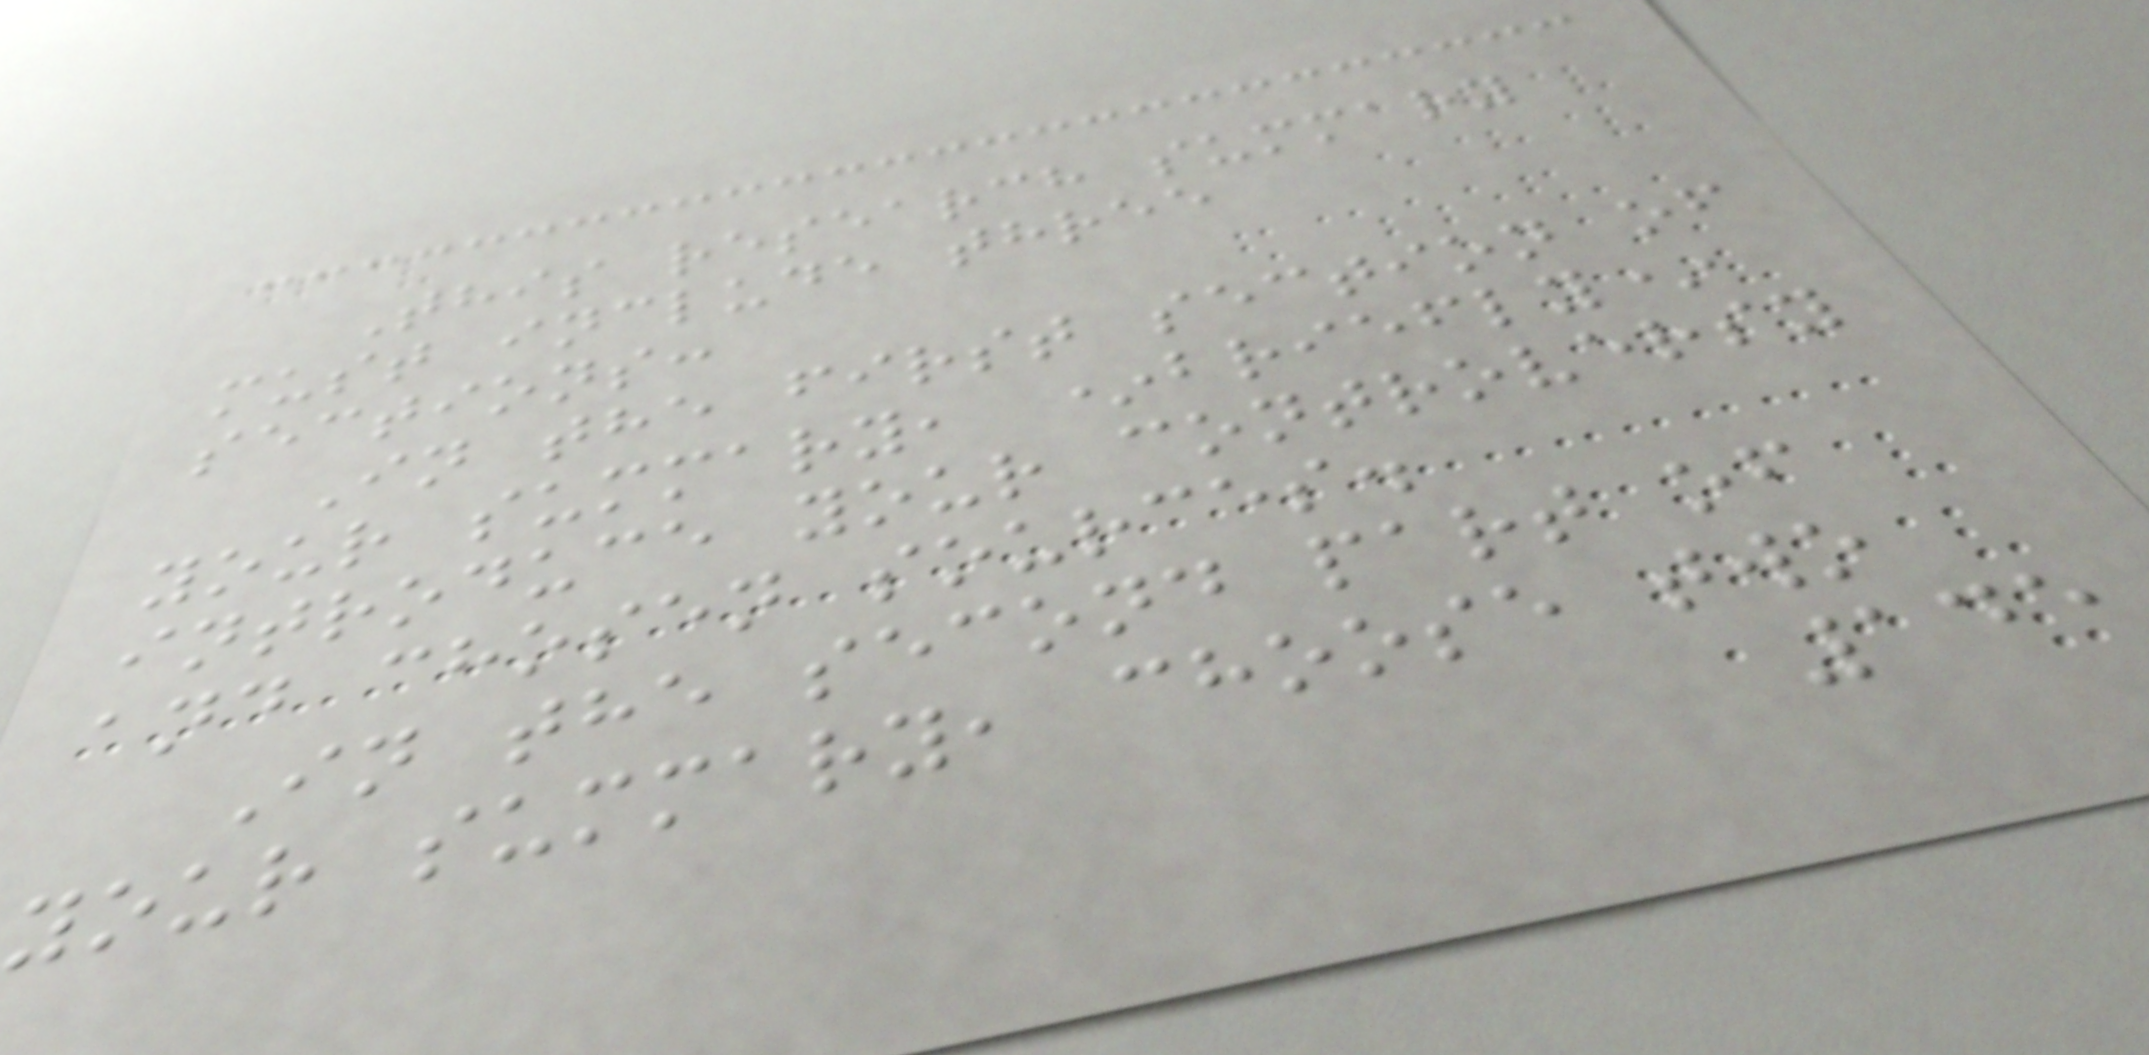This research summary
must include three
sections:
In the first section of
your summary, *briefly*
introduce your controversy
and chosen sources.
In the second part of
your summary, choose two
145
